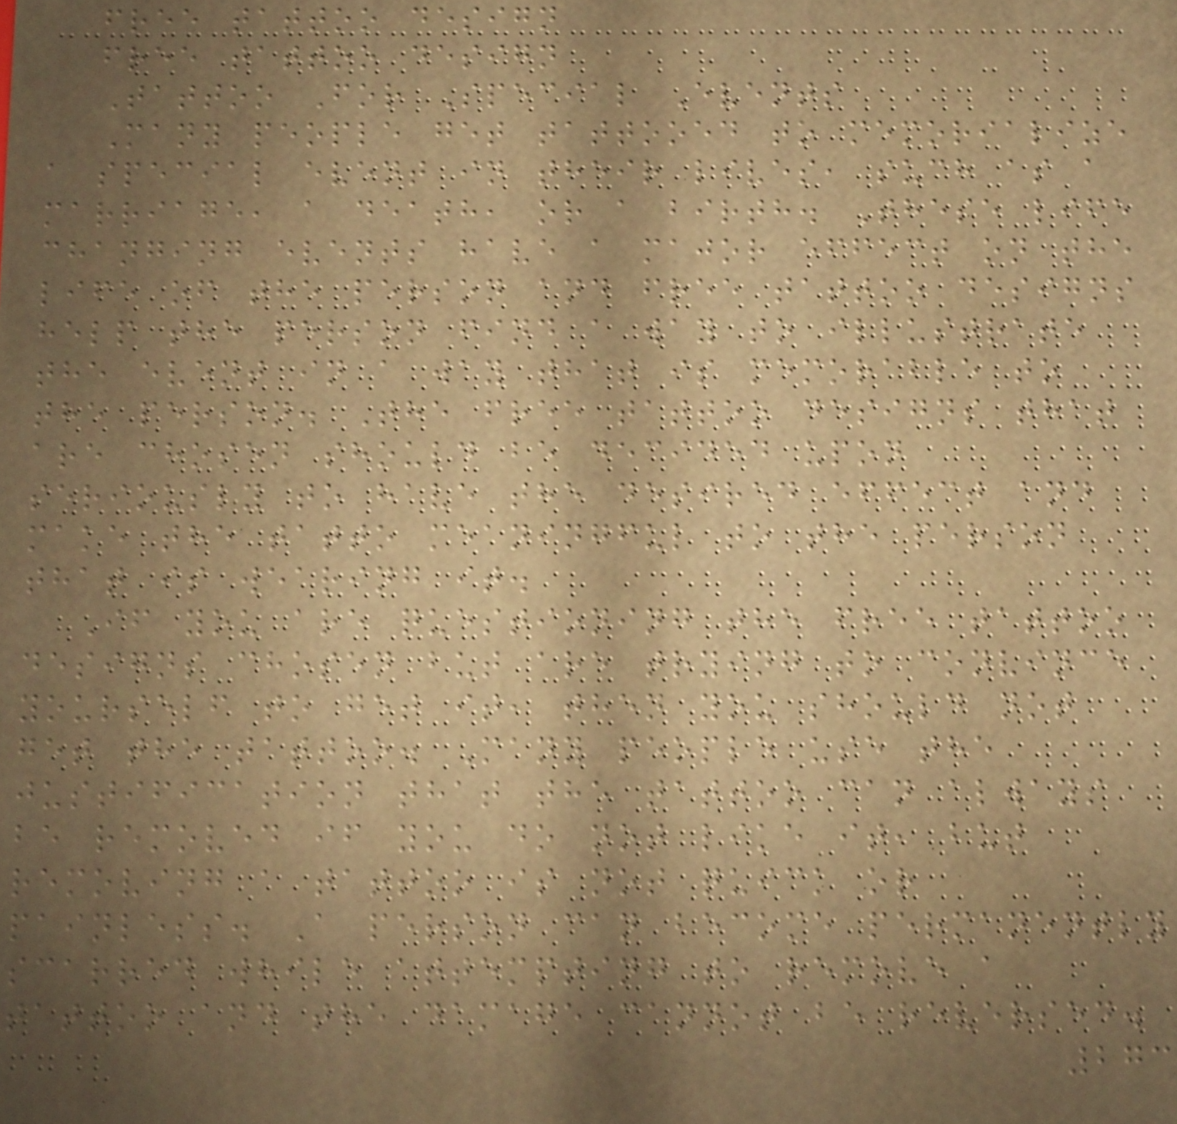free tattoo design
free tattoo design
Tattoo For Special Events
Many people get tattooed to memorialize
a special event in their lives, such as a
marriage, a death, or a birth. These life
changing events have a major effect on the
life of the person and free tattoo designs
help the person find a way to illustrate
the event in a way that is memorable to
the person. The free tattoo designs that
are chosen should be decided upon
seriously to have the desired effect and
make the tatto meaningful to the person
that is wearing it.
If you are questioning the free tattoo
designs chosen but are trying to convince
yourself to get it, then you should not
get the tattoo. Many people use the
justification that the tattoo can always
be removed if you do not like it, but
removing a tattoo is not quick or
painless. A person can become permanently
scarred while attempting to remove a
tattoo and the damage cannot be reversed.
273
